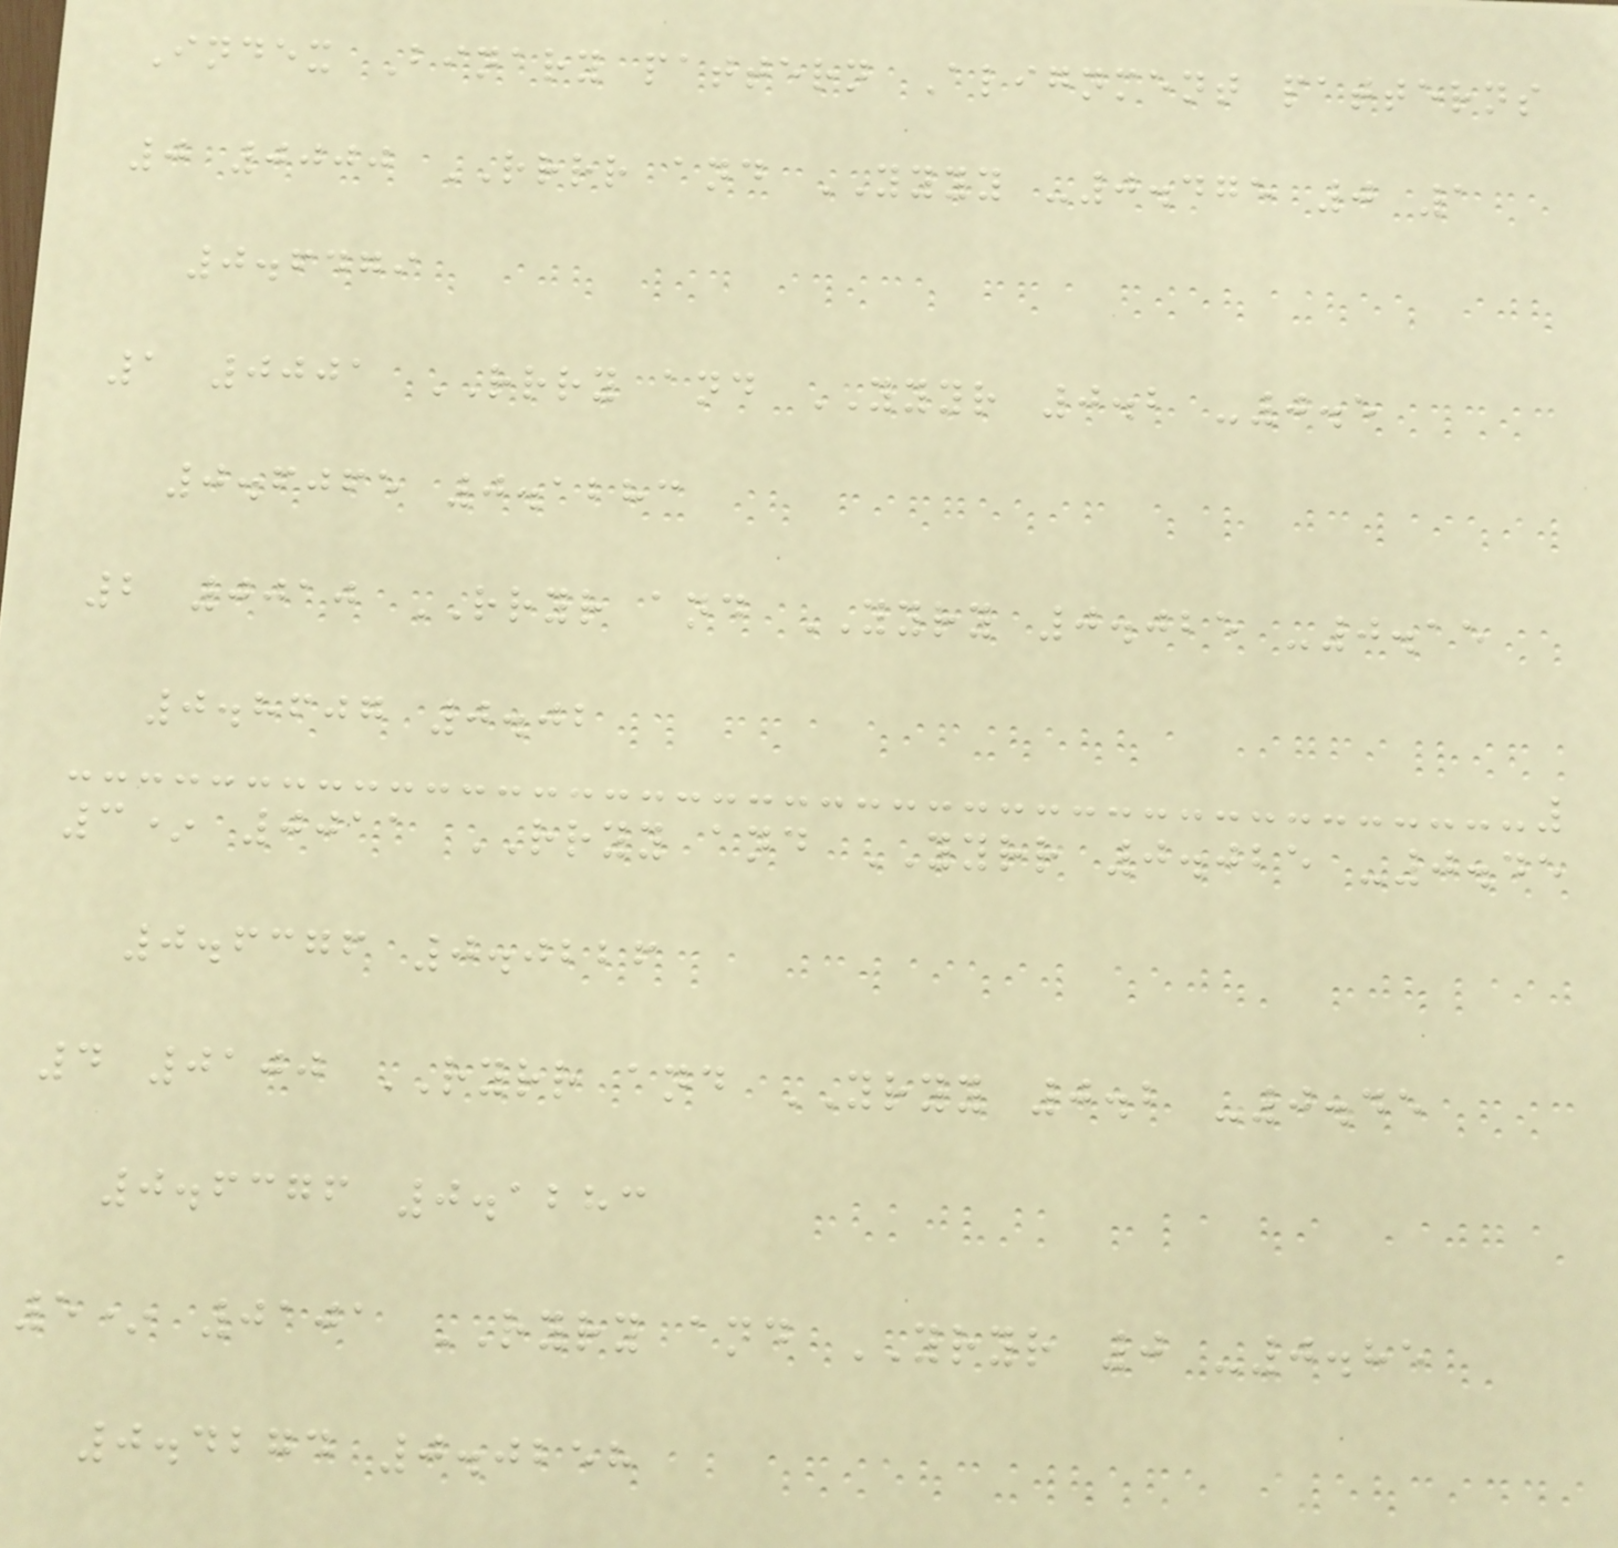Index Binary pattern Alignment patterns
0 0000 RRRR and YYYY -0.475 0 1
0.6479
1 0001 RRRY and YYYR 0.2 -0.5
0.6065 0.1283
2 0010 RRYR and YYRY 0.025 -0.15
0.8607 0.02
3* 0011 RRYY and YYRR 0.025 -0.45
0.6376 0.0226
4 0100 RYRR and YRYY 0.2 -0.45
0.6376 0.1283
5* 0101 RYRY and YRYR 0 -0.85
0.4274 0.0258
